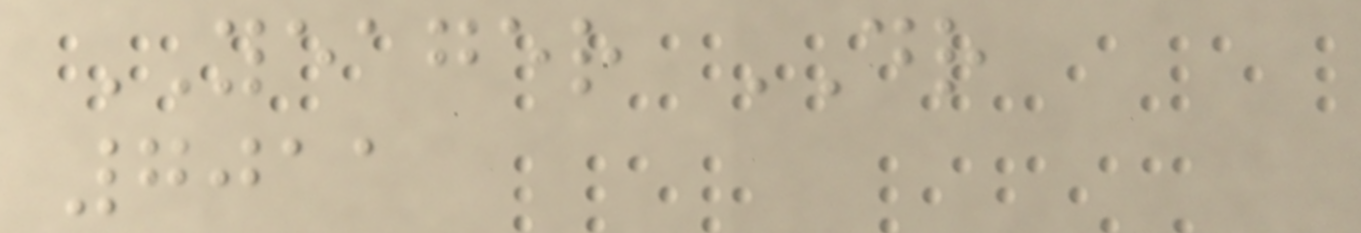YEAGER DR
7011
